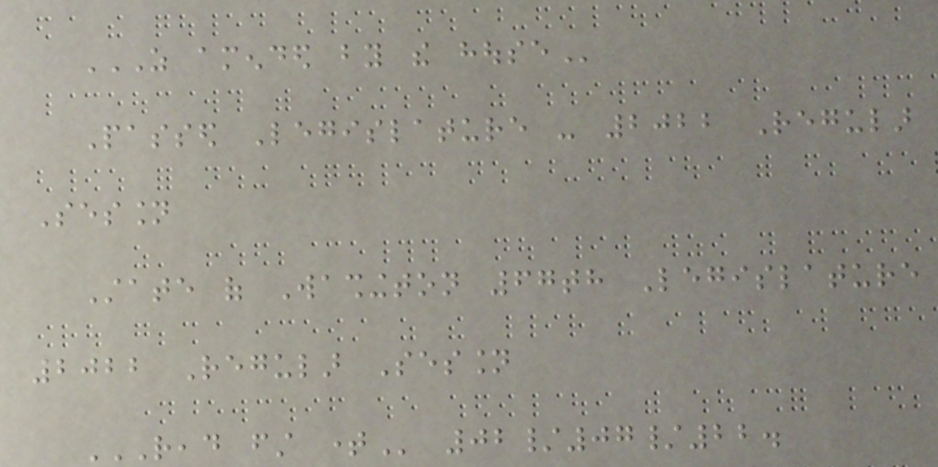AS AMENDED BY THE HOUSE
Passed Legislature - 2022 Regular
Session
State of Washington 67th Legislature
2022 Regular Session
READ FIRST TIME 02/07/22.
